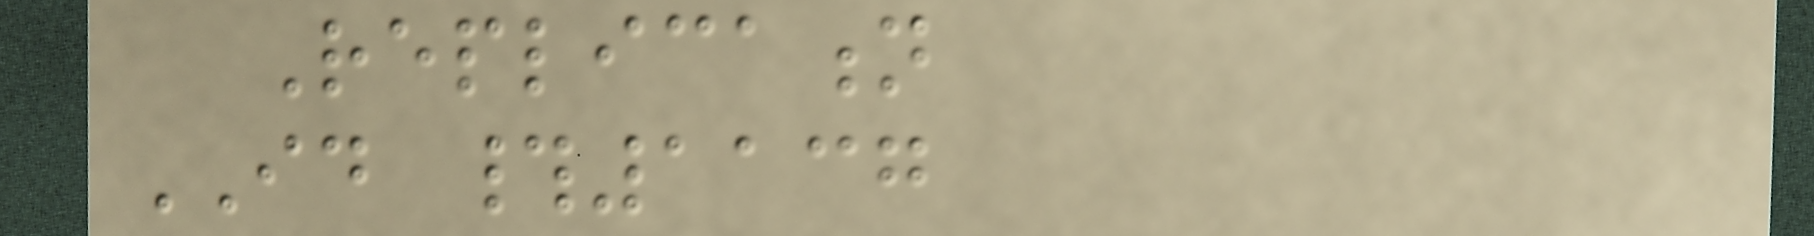Replication
ID #1137
